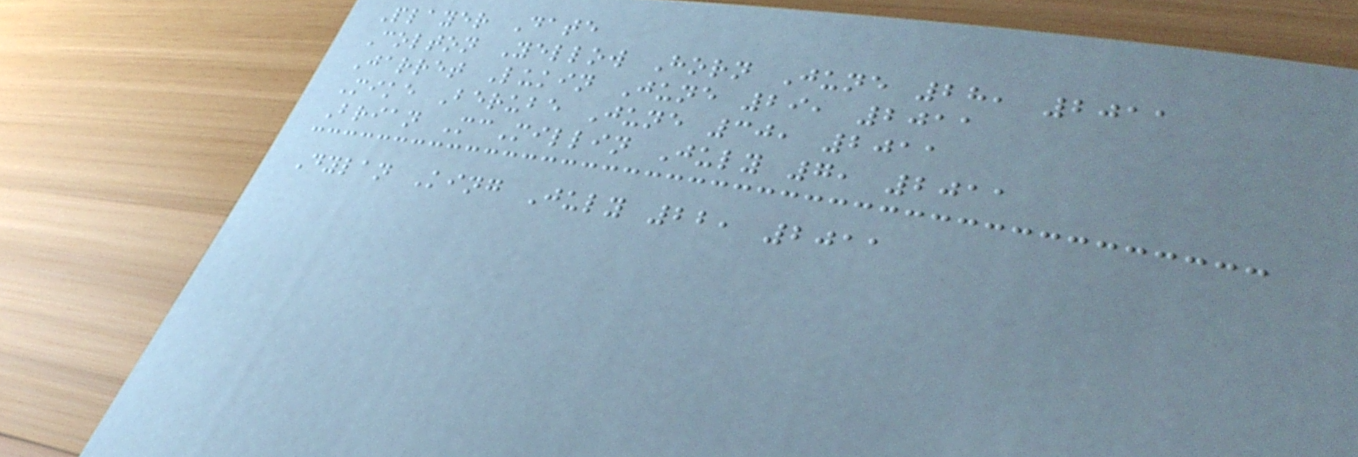Player Date
Colton Yellow Horn June 28, 2011
Jarret Lukin June 29, 2011
Mike Berube June 30, 2011
Brian McMillin July 7, 2011
Dylan King July 22, 2011
